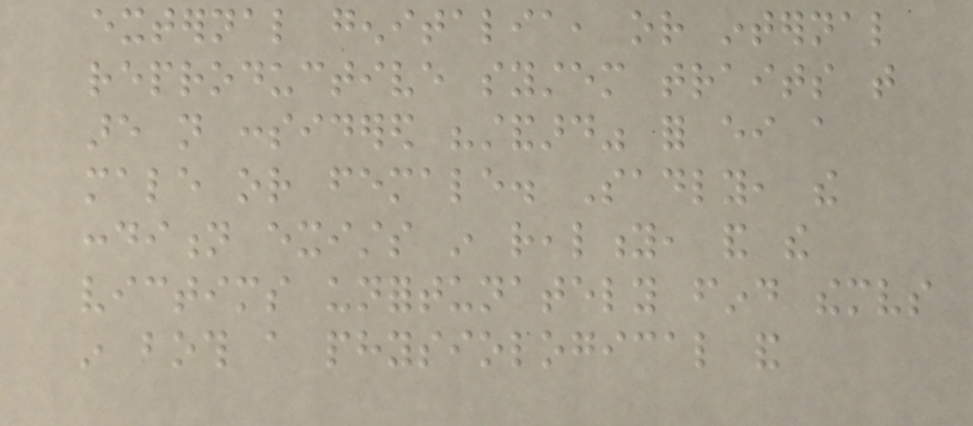external genitalia, or internal
reproductive system traits that
are not considered "standard" for either a
male or female. Sadly, the
condition exists in reality, and the
victims unfortunately find themselves
in both a physiological and
